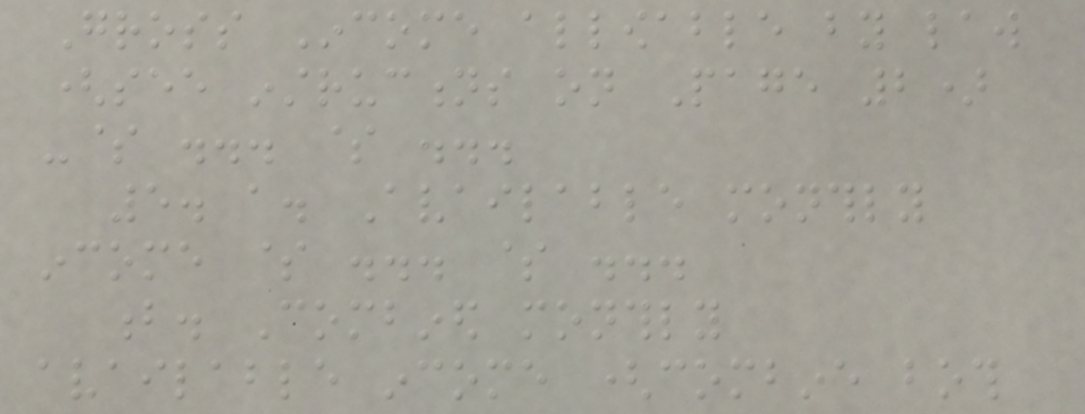Gross Income allowable by law
(see instructions on Page 2)
-$ ... $ ...
5. a. Available monthly
income $ ... $ ...
b. Combined monthly
available income (combine both
